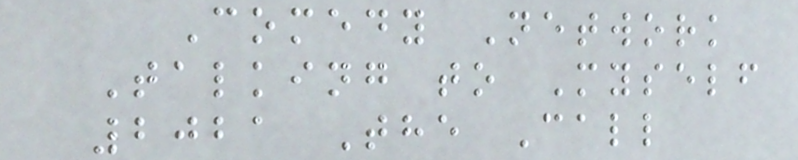Comedy Network
Talking to Myself
2021 The Call
